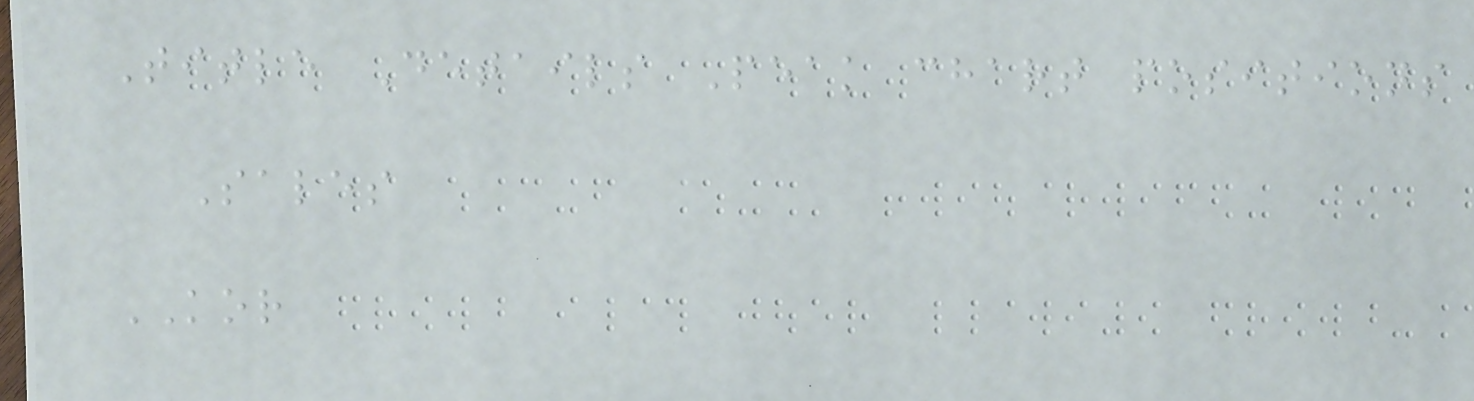Title Details Peak chart positions
Sales
KOR
